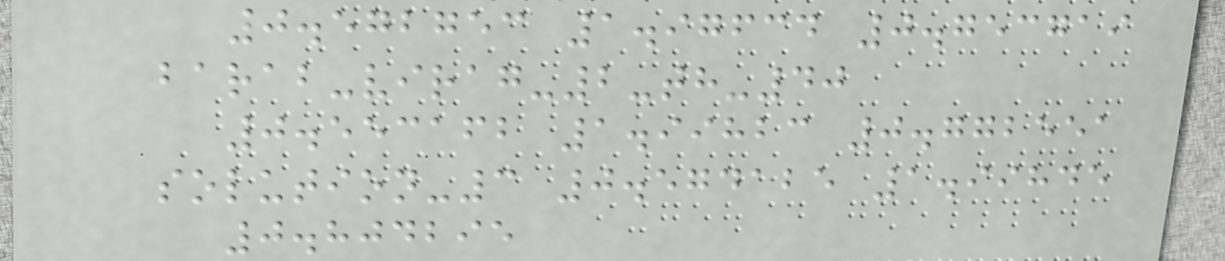0.572753 1.97634 0.753719
barab-virag-2-th-40
0.553162 1.99823 0.772551
solution-3 0.574125 1.99845
0.804295
